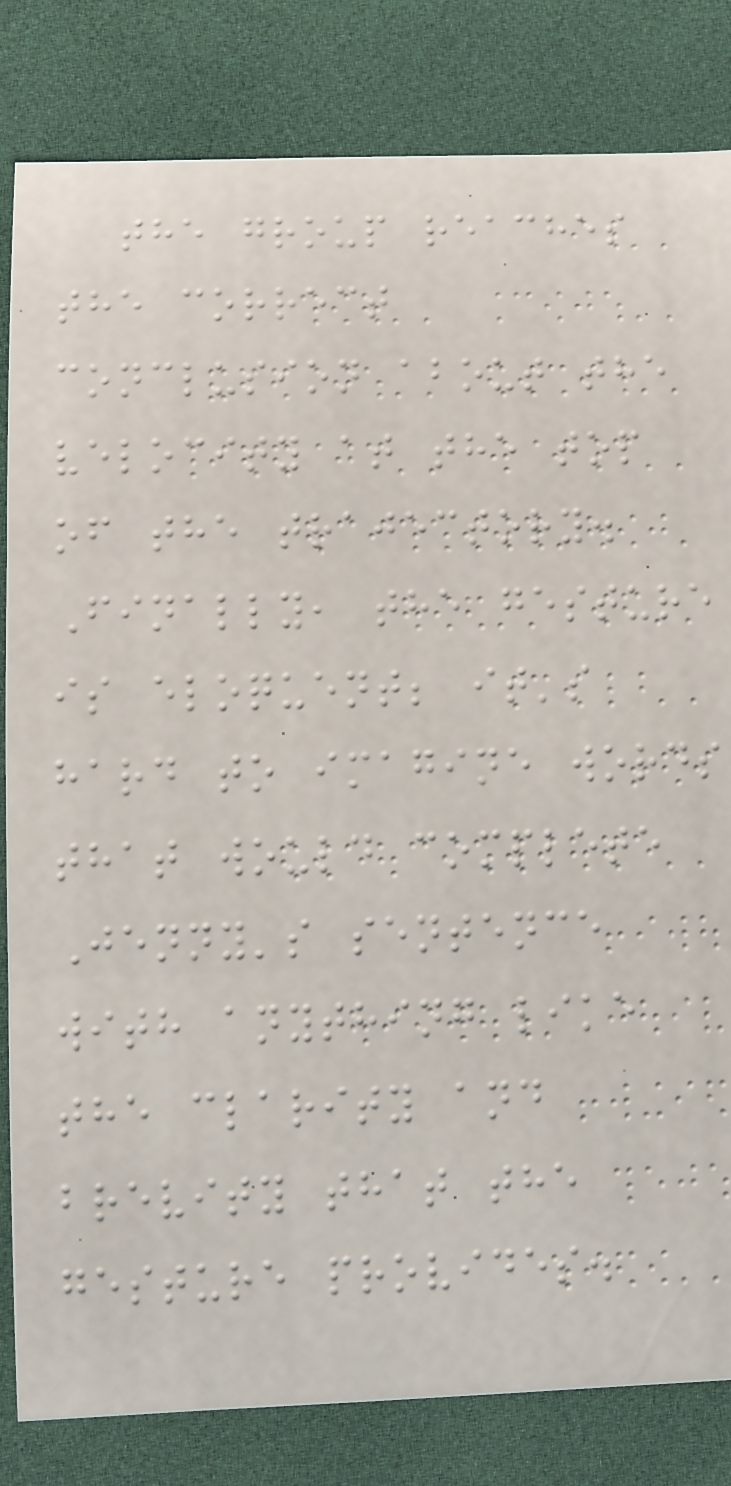the group reaches
the correct
conclusion about the
velocity at the top
of the trajectory.
Finally, the gesture
is eloquent; it's
hard to imagine words
that would complete
Jenny's sentence
with anything like
the clarity and
brevity that the
gesture provides.
